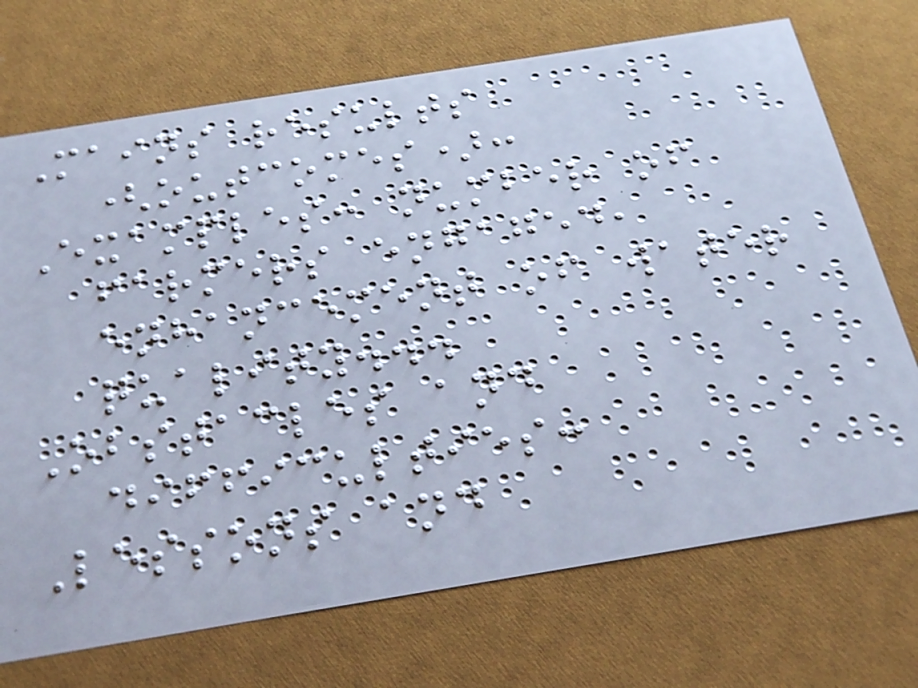Mains results
(outcomes):
Examples: number of
farmers engaged,
enhancement of water
quality...
Obstacles and
difficulties:
Lessons and
